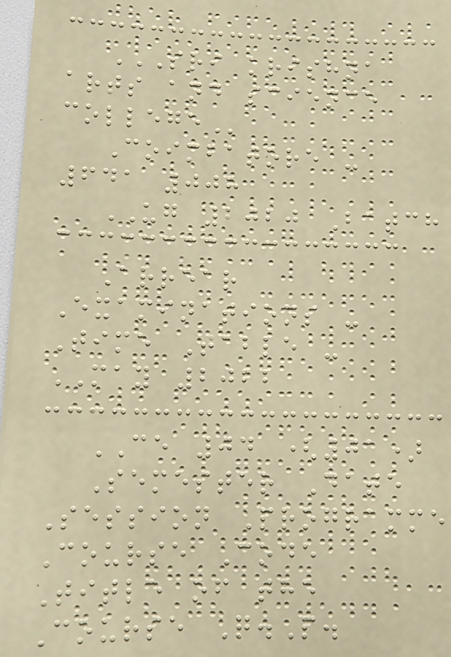SRI KRISHNA
ARTS AND SCIENCE
COLLEGE
Coimbatore -
641 008
UG 2020 Batch
Arrear
Examinations -
Time Table -
MAY 2022
CE 04 (01)
Semester Date
Session Programme
Course Code
Title of the
Course Q.P.
